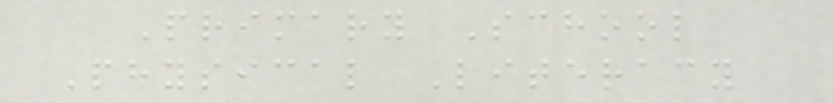Primary School
Physical Literacy
